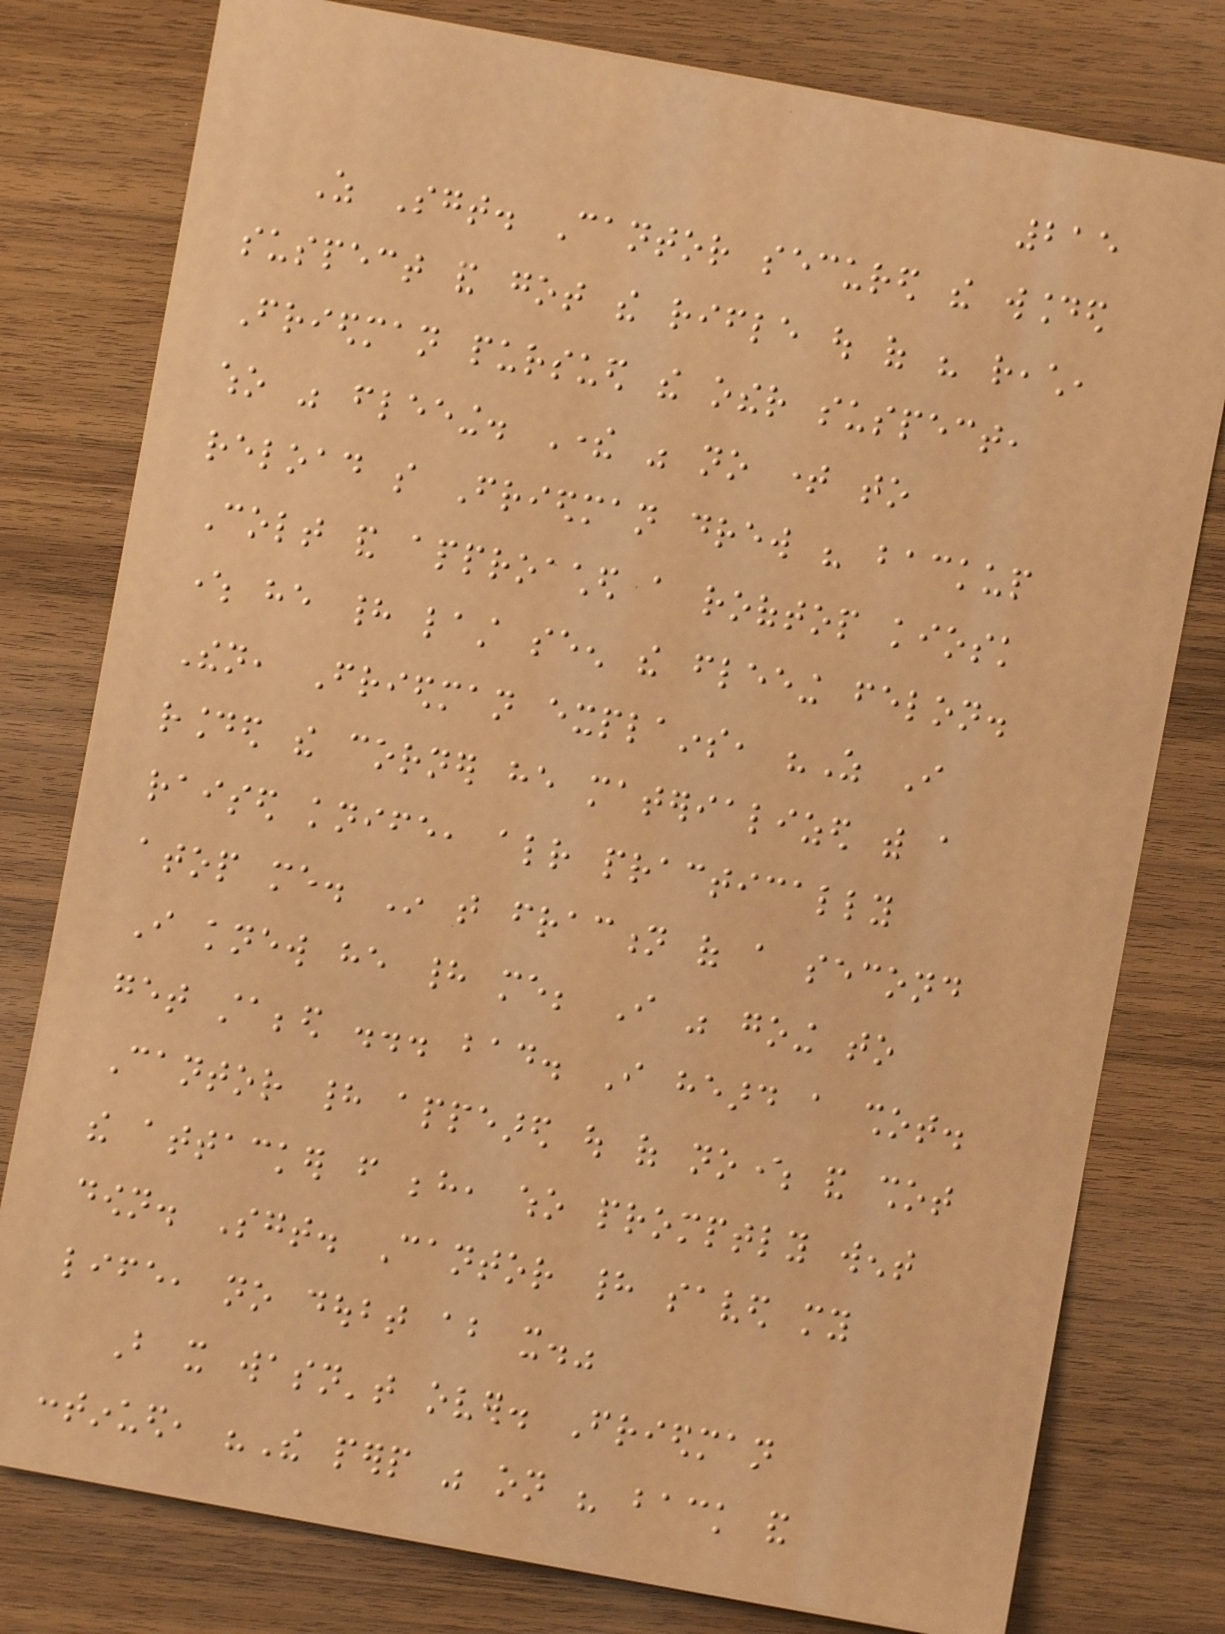215
As Sgt. Cantor secured the wounded
suspect and got the rifle out of his reach,
Friedman pursued the other suspect,
who was fleeing. There was no time to
reload so Friedman drew his backup
Colt and approached a rooftop kiosk
where he had last seen the fleeing felon.
Then, Friedman explains, "As I
rounded the corner he materialized with a
raised knife, already practically
atop me. In that fraction of a second
I knew he had me; I was going to
get stabbed ... bad. I heard a shot.
Cantor had appeared out of nowhere and shot
the attacker from behind, who promptly went
down. Sgt. Cantor had saved my
life, no doubt about it."
But it wasn't over. Friedman
continued, "The perp was on his back and
